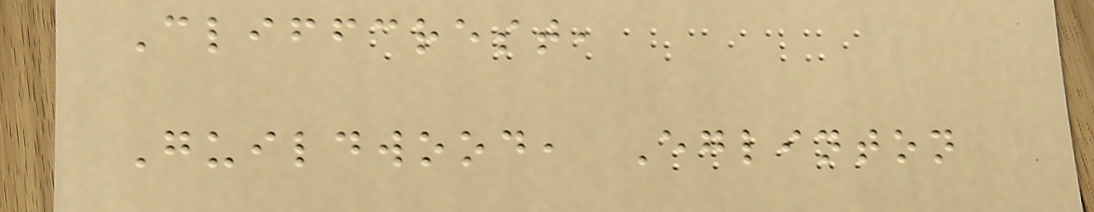Cliffcrest,
Guildwood, Eglinton
